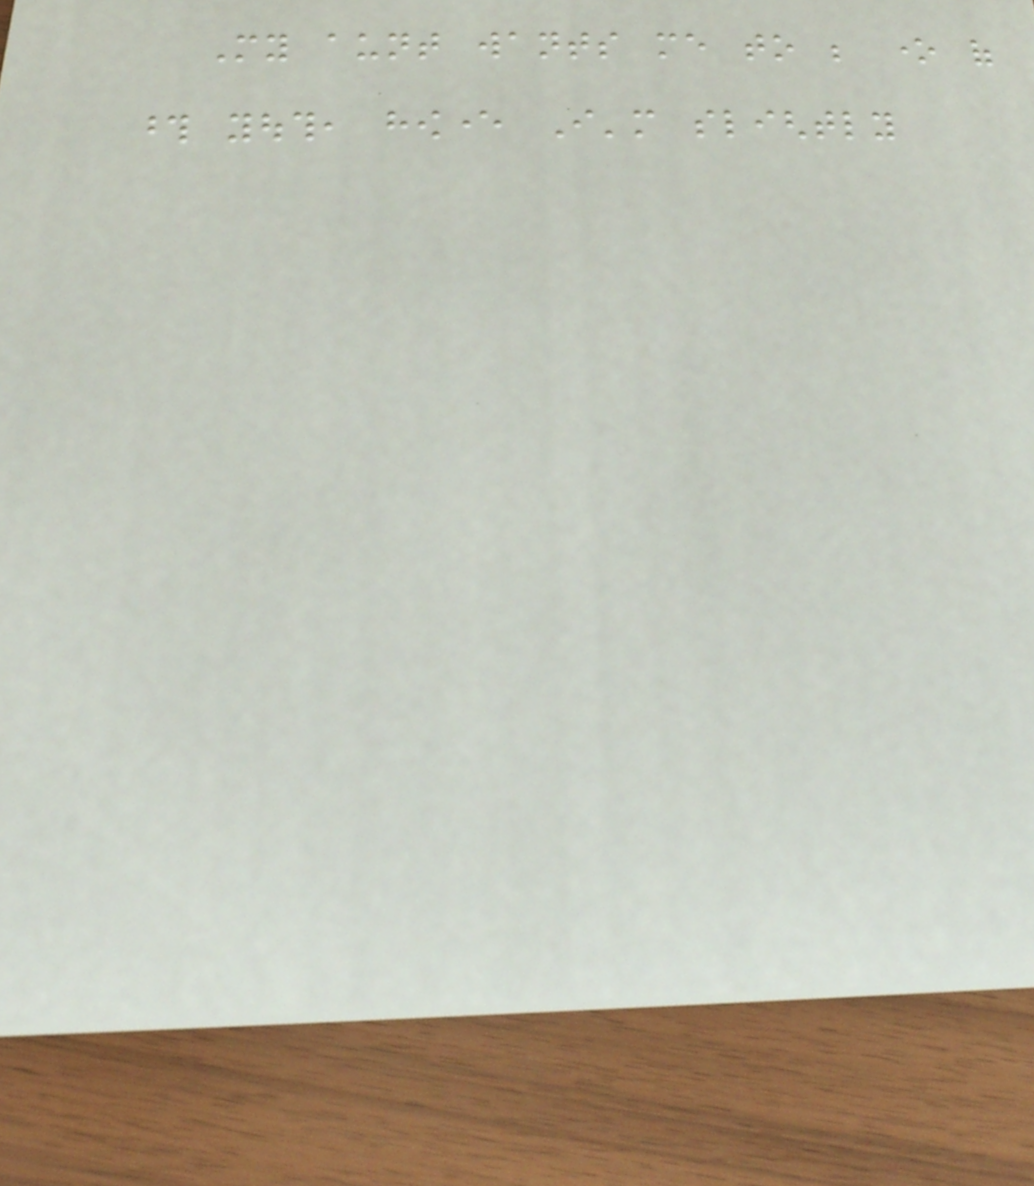My aunt wants me to be one of
those youth, however I'm slightly
